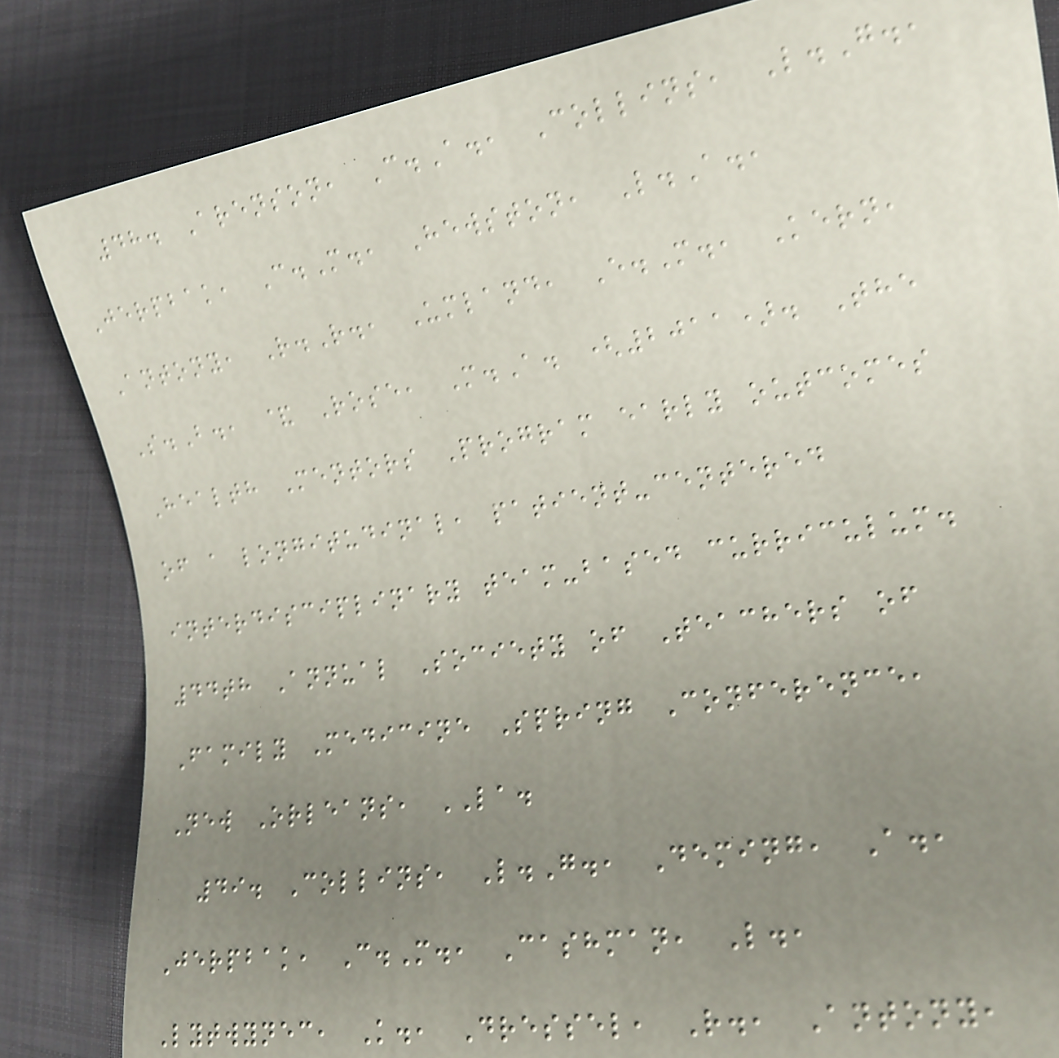48. Arenson, C.A., Collins, L.G.,
Jerpbak, C.M., Hewston, L.A.,
Antony, R.R., Umland, E.M., Kern,
S.B., & Rose, M.A. (2011). The
Health Mentors Program early outcomes
of a longitudinal, patient-centered
interdisciplinary team-based curriculum.
44th Annual Society of Teachers of
Family Medicine Spring Conference,
New Orleans, LA.
49. Collins, L.G., Deming, A.,
Jerpbak, C.M., Cashman, L.,
Lytwynec, K., Dressel, R., Antony,
